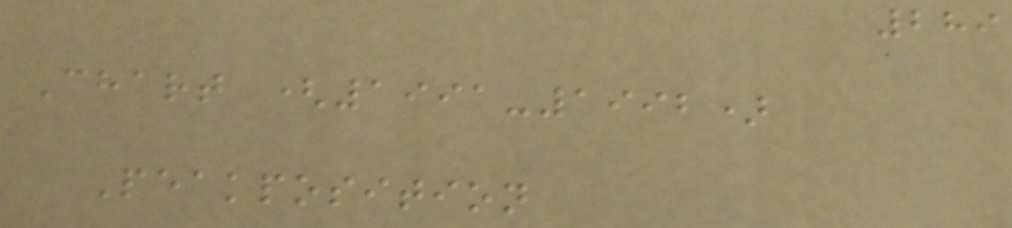289
Chart (1991-1992)
Peakposition
